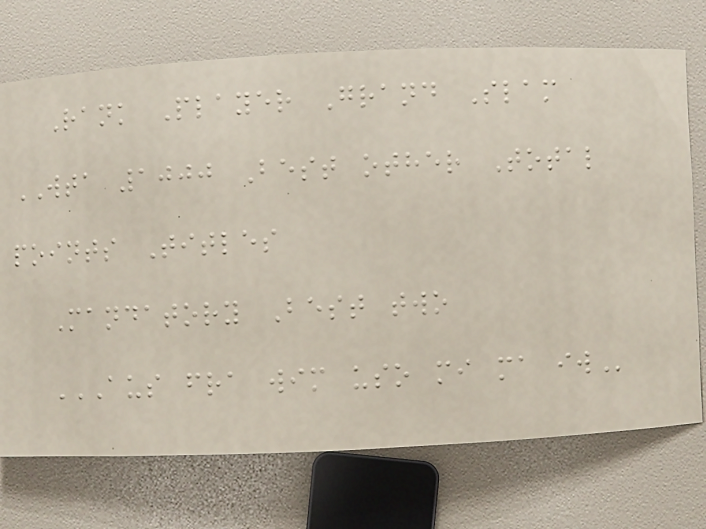Rank Player Grand Slam
WTA 1000 Best other Total
points Titles
Mandatory Best two
AUS FRA WIM USO MI MA IW
